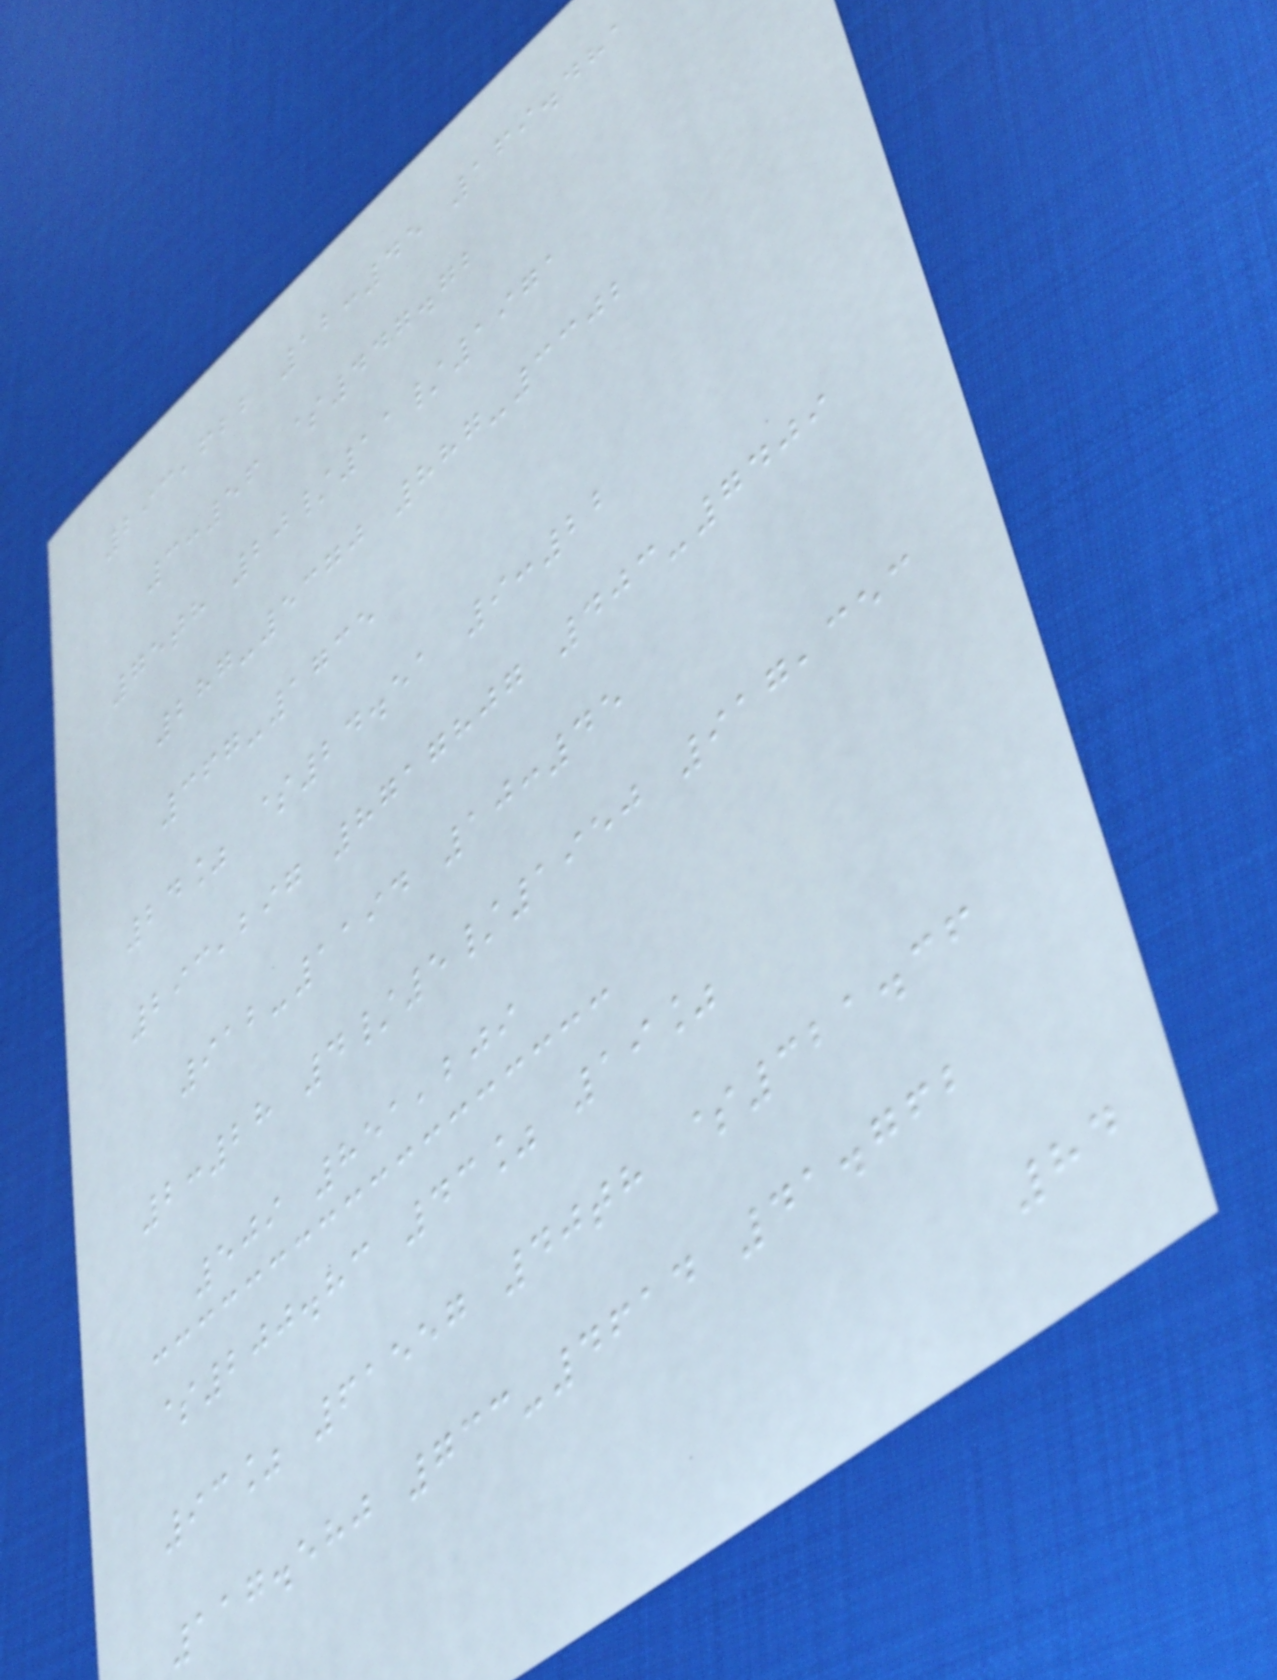293,622 12:45 169.481
3:56 $447.72
75th 20/11/1971
287-5370 887-3302
367-1735
24% $24.51 9:22
293,297 8717807 403-7409
912-1194 10:45
2:28 4/5/1950 917,353
509 851,209
$200.83 43% 19%
93% 61557 40th $321.36
117.580 733-4614 41.762
84
